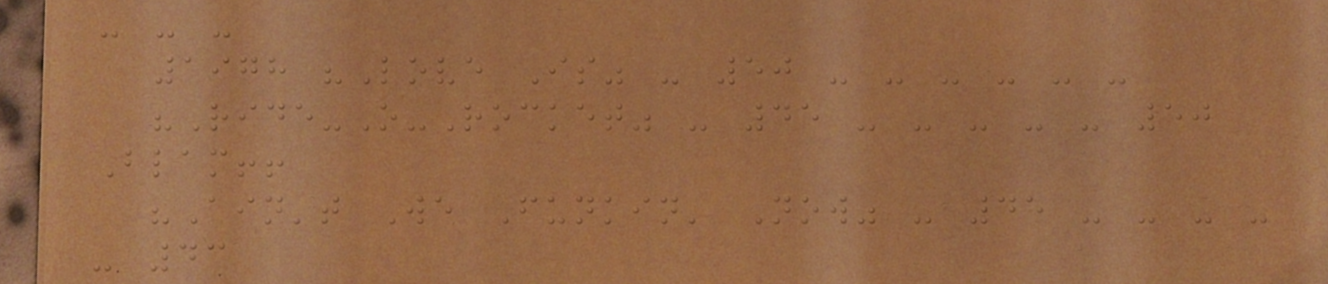- - -
1978 "Love Is" - 50 - - - - - -
"Ride-O-Rocket" - 45 - - - - - 50
Blam!!
"Ain't We Funkin' Now" - 45 - - - -
- 43
